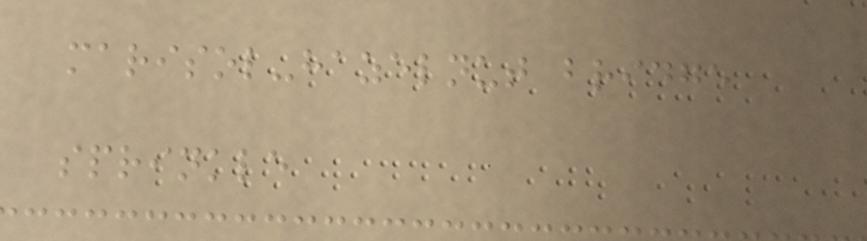marisol-hazelnut bridge
sprinkle
